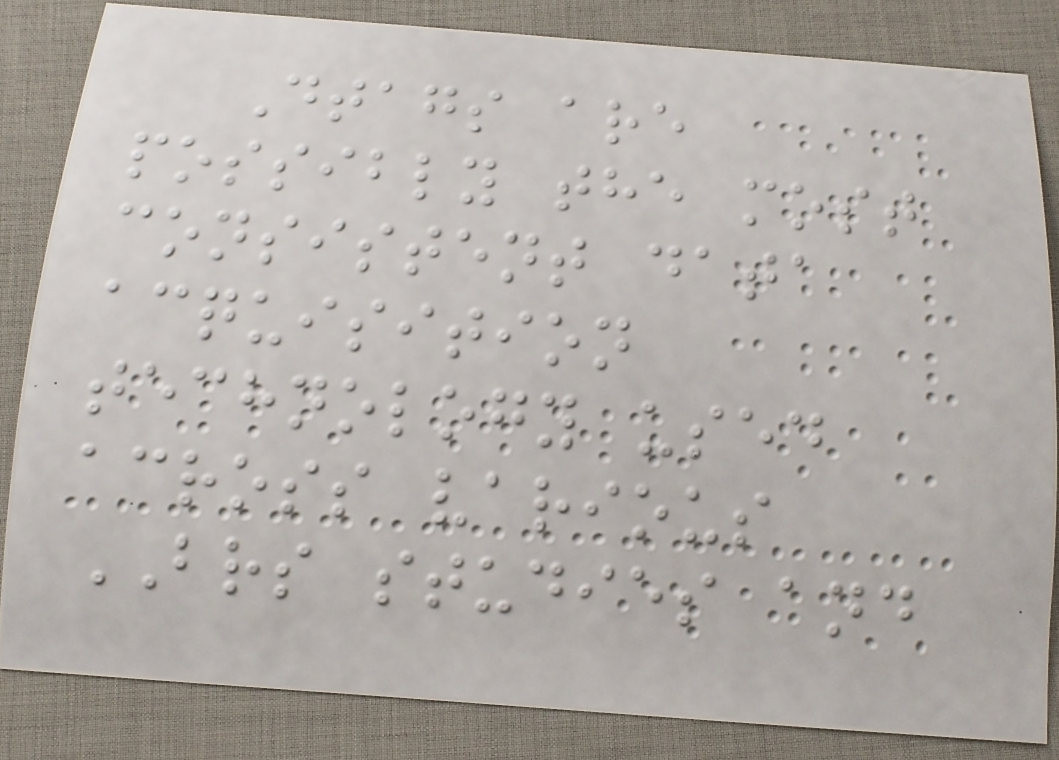Dtags are
possibly the most
consistent data
acquisition
technology used
across various
BRS studies and
